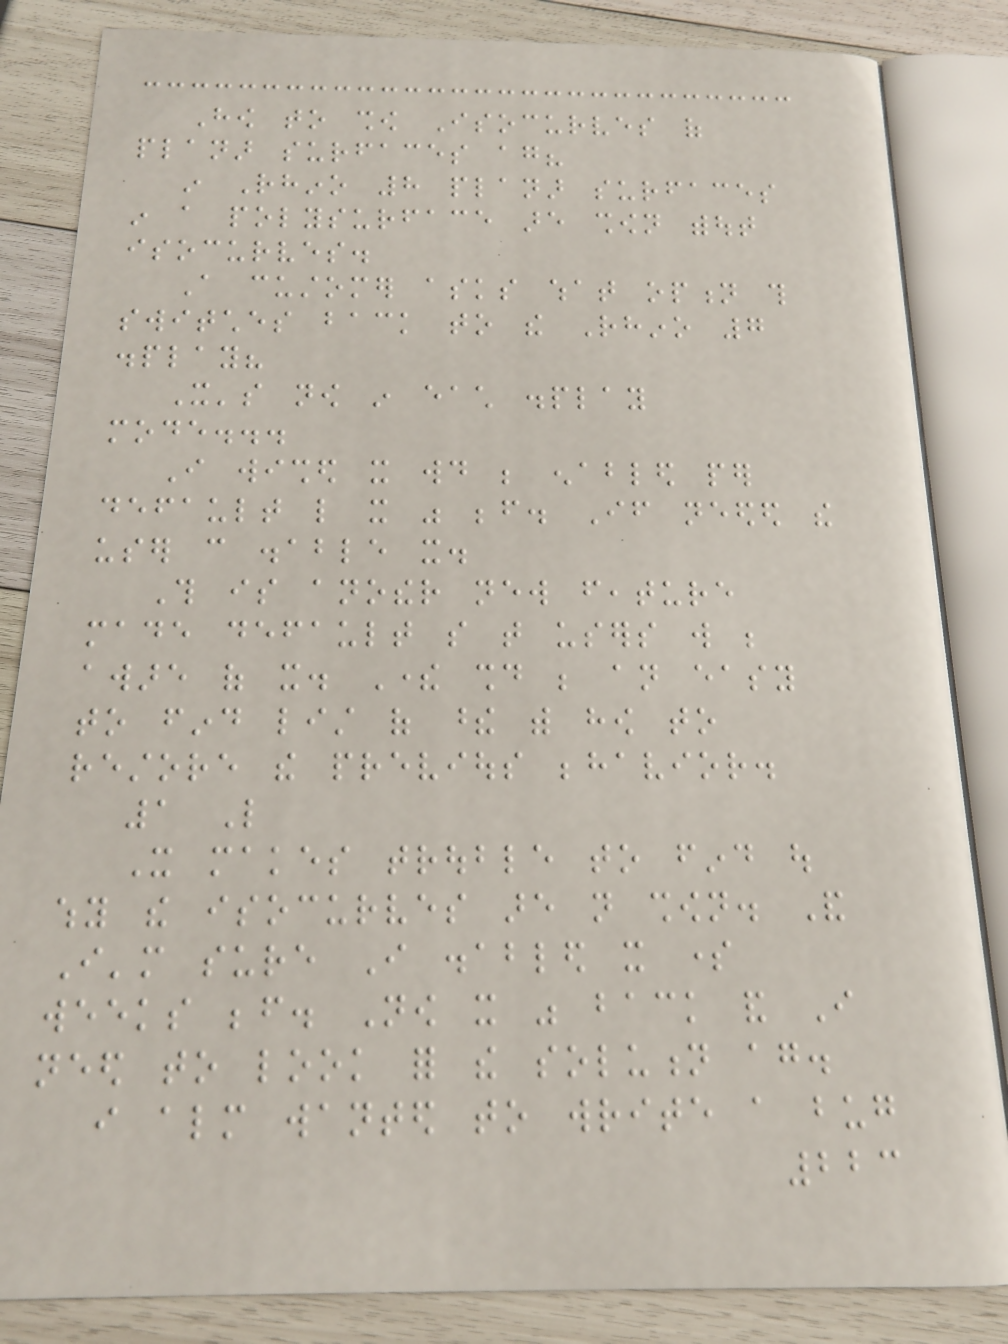How to show Isocurves of
planar surfaces again?
in Rhino 8 planar surfaces
in a polysurface are shown without
isocurves.
A customer asks what option this
switches back to the Rhino 7
display?
It's now in each display
mode...
I wished it would be enabled per
default like it was before. If needed the
user can disable it.
This is another new feature
made default so that users will be
aware of it. There should be an easy
to find list of these with how to
restore the previous behavior.
1 Like
It makes trouble to find out
why the isocurves are not shown. And
I'm sure I disabled it some
weeks before. Now it was back and I
need to look for the solution again.
i almost wanted to write a bug
223
